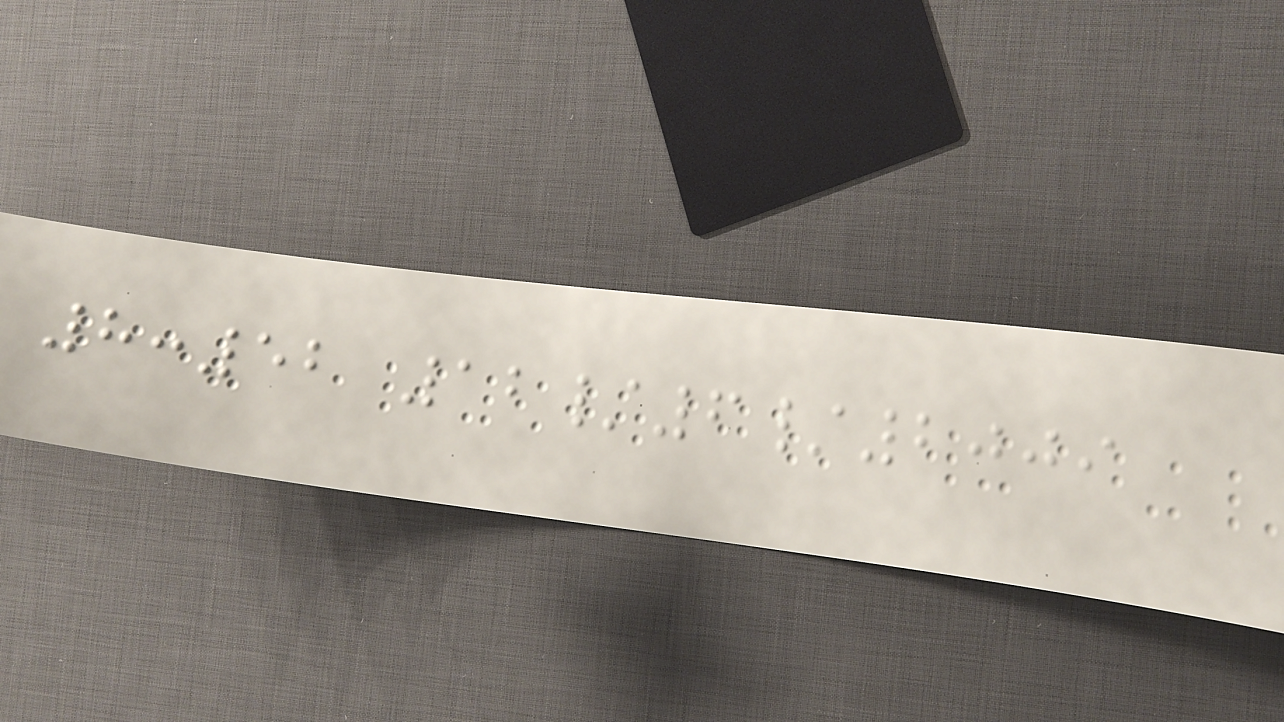8:52 12/6/2009
